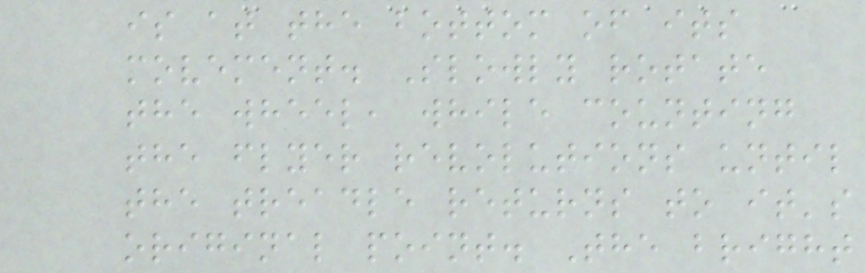is at the bottom of its
movement. Slowly rotate
the wheel, while counting
the flyer revolutions until
the treadle returns to it's
original point. The bright
